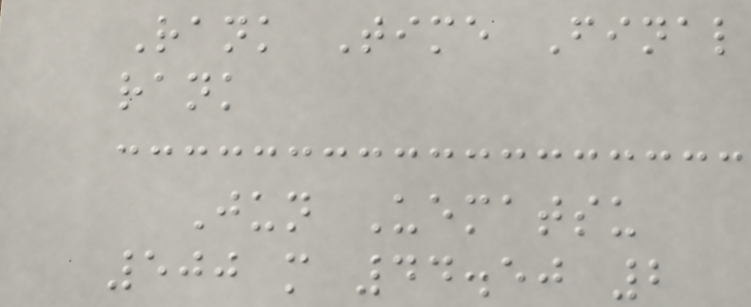Rank Time Final
rank
Jun Uematsu
500 m 44.50 2
